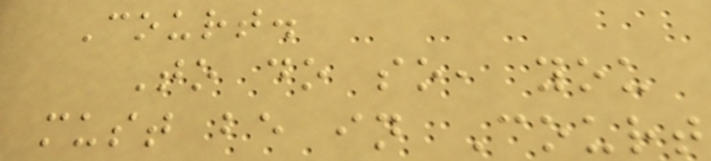Court.
To do so, you
must be in Court
